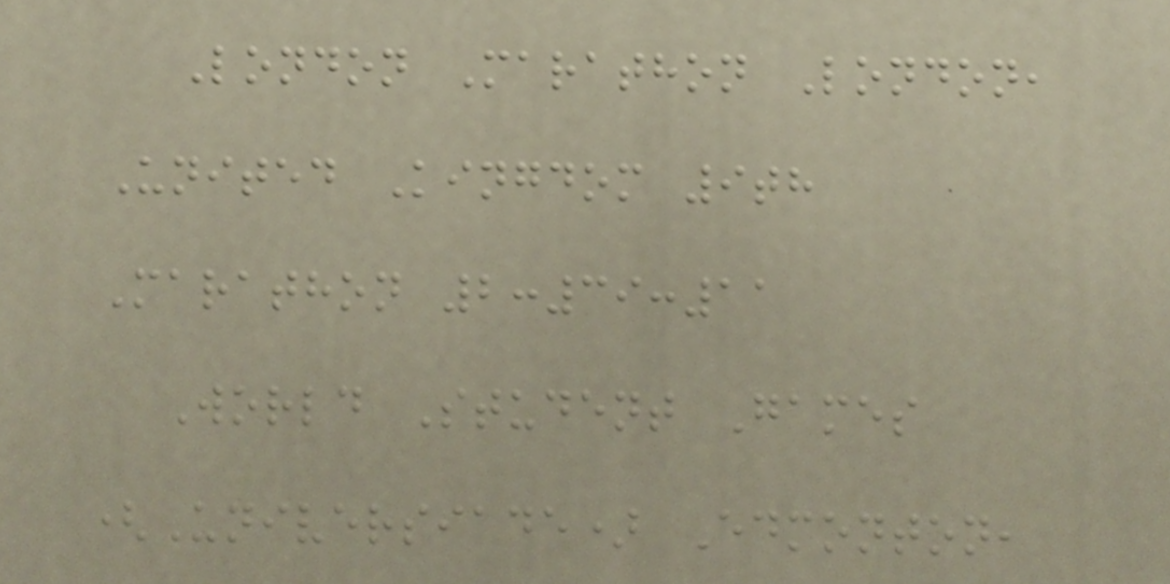London Marathon London,
United Kingdom 9th
Marathon 2:39:11
World Student Games
(Universiade) Edmonton,
